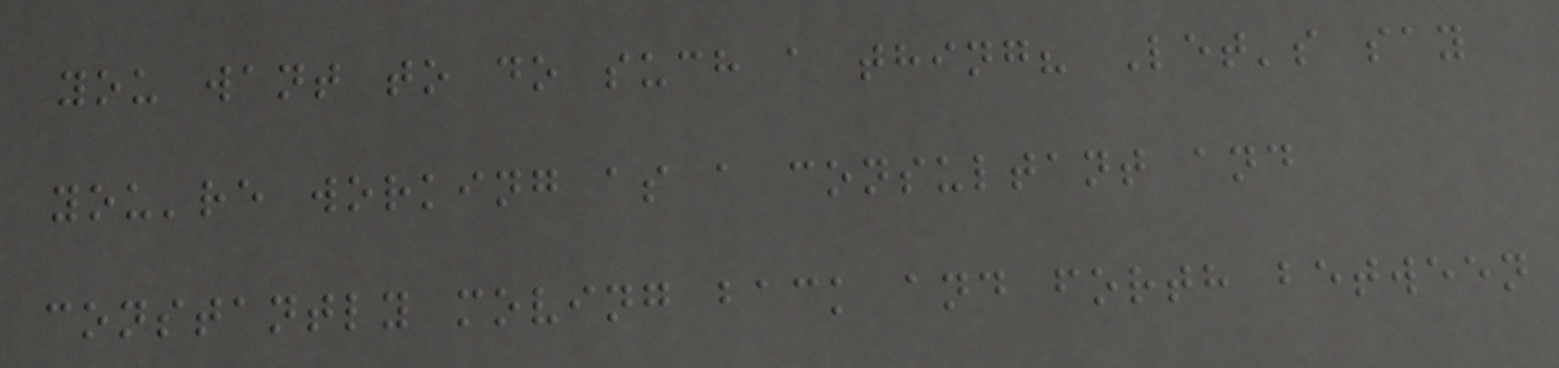you want to do such a thing? Let's say
you're working as a consultant and
constantly moving back and forth between
